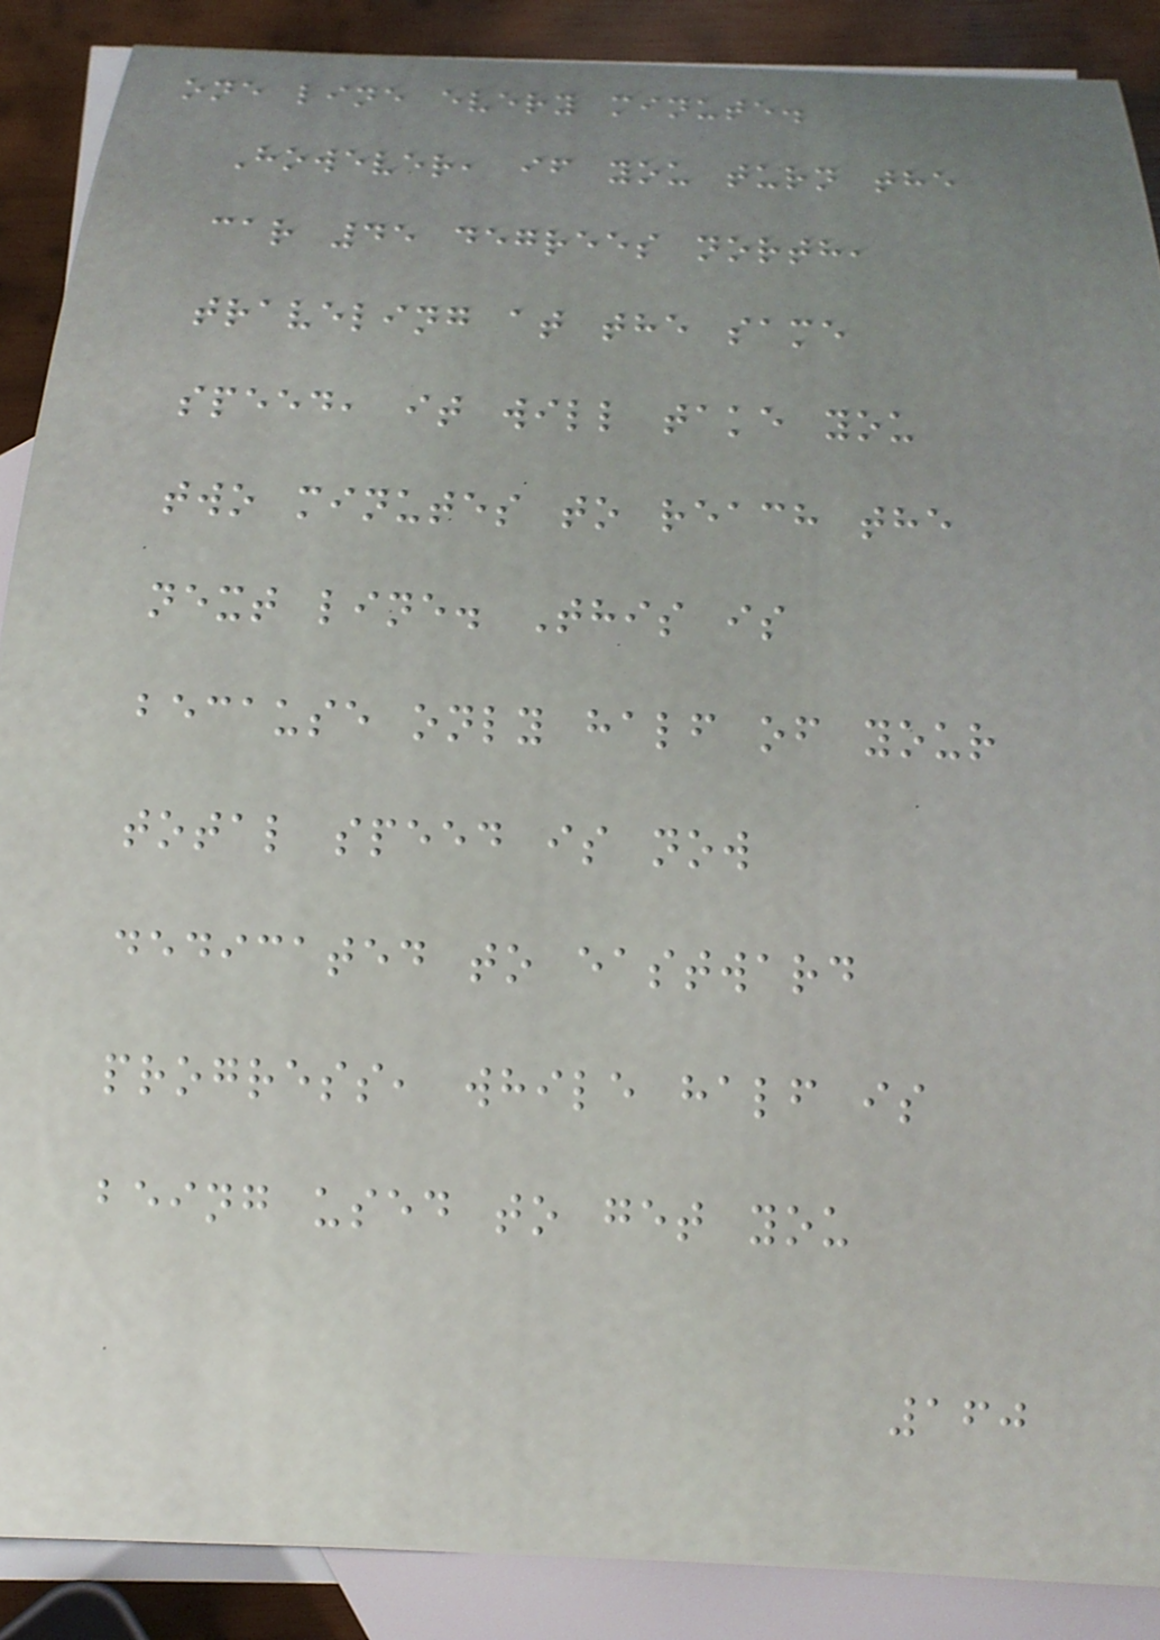one line every minute.
However, if you turn the
car 45 degrees north,
traveling at the same
speed, it will take you
two minutes to reach the
next line. This is
because only half of your
total speed is now
dedicated to eastward
progress, while half is
being used to get you
160
